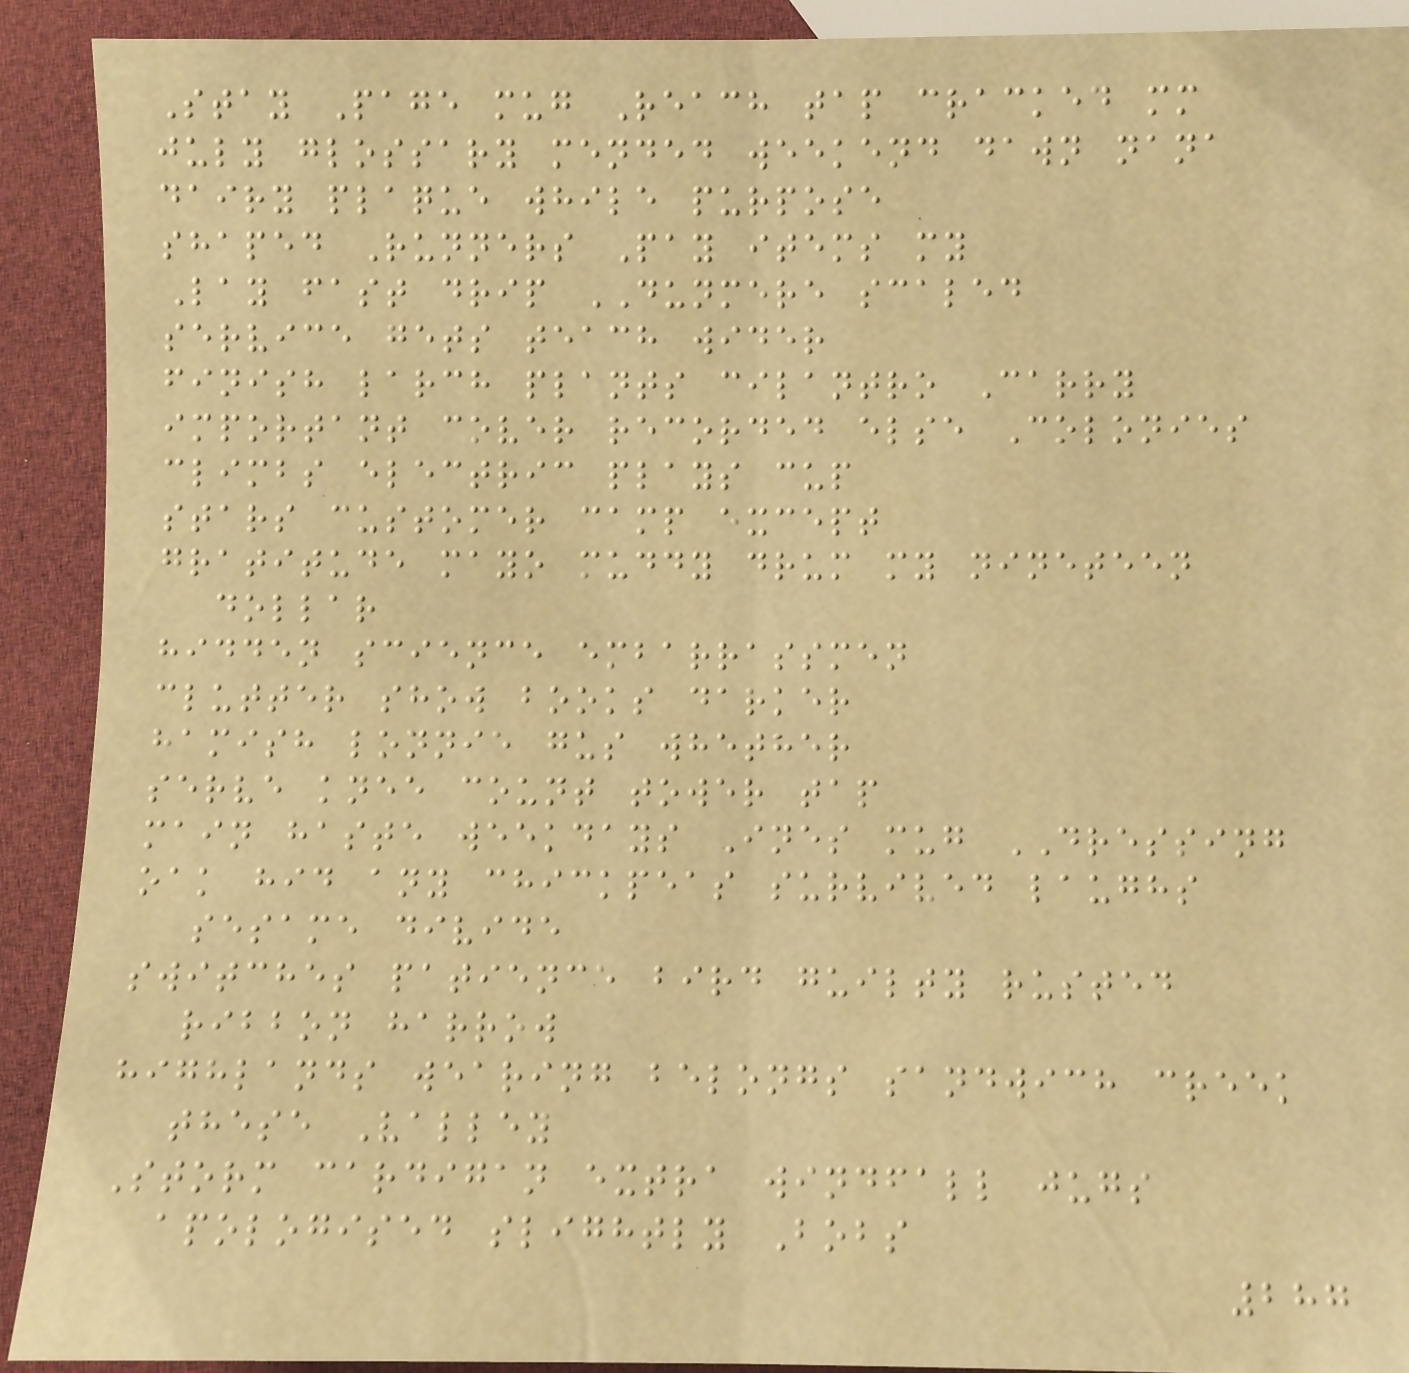Stay Page mug Reach tap cracked mm
july glossary mended weekend dawn nana
dairy plaque while purpose
shaped Runners Pay items my
Lay fast drip DUNMERE scaled
service gets teach wider
finish larch plants cilantro Carry
important cover recorded else Colonies
climbs electric plays cup
stars customer camp except
gratitude mayo muddy drum my nineteen
dollar
hidden science embarrassmen
clutter show books darker
hamish lonnie gus whether
serve knee count tower tap
main haste weekdays Ines mug DRESSING
oak hid any chickpeas survived laughs
sesame divide
switches patience bird guilty rusted
ribbon harrow
highlands wearing belongs sandwich creek
these Valley
Storm cardigan extra windfall jugs
apologised slightly Bobs
287
